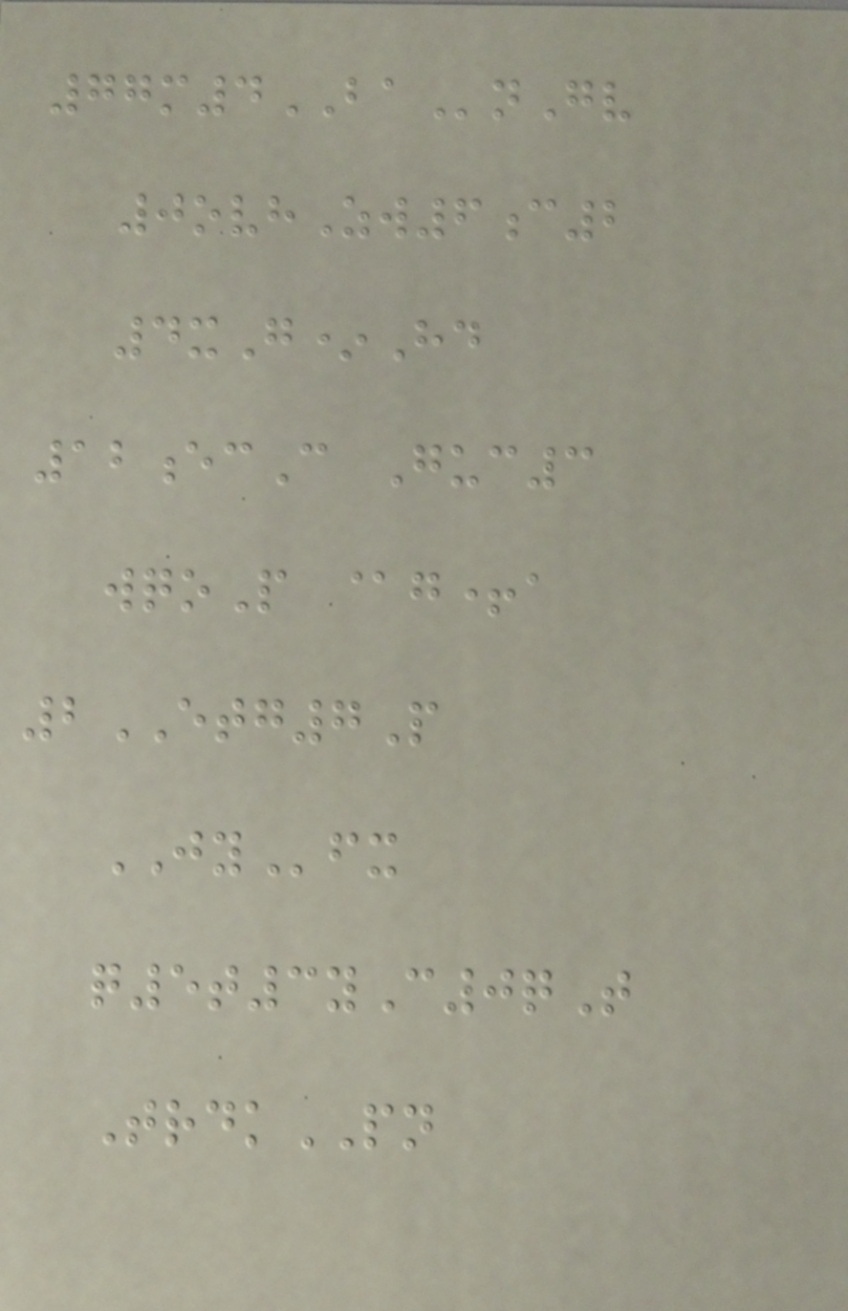77m4BAnGv
0ovhZw6c2
4xG*Hd
12ecC Guc3
wqoP @g+a
2ETG7P
JYfx
q5t3yC0qT
TrdkPN
